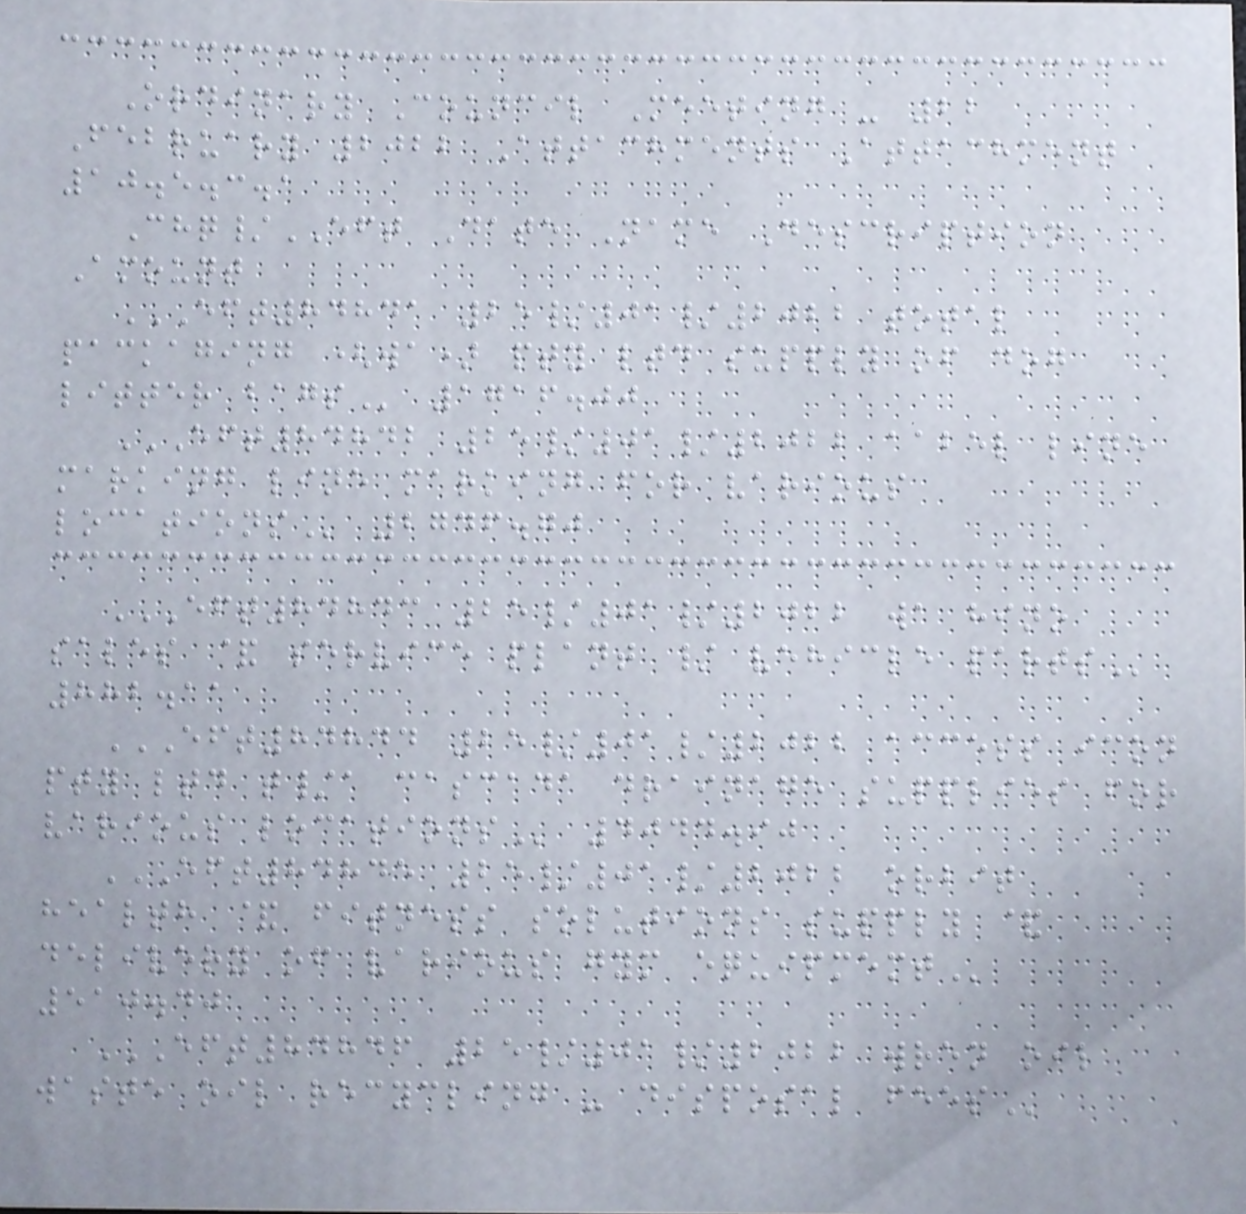Ordinary Council Meeting - 22
February 2022 Attachments Attachment
10.5.3.1
Chq/EFT Date Name Description
Amount
EFT84841 25/01/2022 TOTAL
PACKAGING (WA) PTY LTD SUPPLY OF DOG
LITTER BAGS 1716.00
EFT84842 25/01/2022 AABEL LINE
MARKING LINE MARKING FOR VARIOUS
LOCATIONS 2746.70
EFT84843 25/01/2022 WA HINO
SALES & SERVICE PLANT / VEHICLE PARTS
882.11
EFT84844 25/01/2022 ACCESS ICON
PTY LTD T/A CASCADA DRAINAGE SUPPLIES FOR
VARIOUS LOCATIONS 4044.90
EFT84845 25/01/2022 ORBIT
HEALTH & FITNESS SOLUTIONS SUPPLY &
DELIVERY OF VARIOUS GYM EQUIPMEMT
510.40
EFT84846 25/01/2022 WREN OIL
WASTE OIL RECYCLING - DISPOSAL FEES
